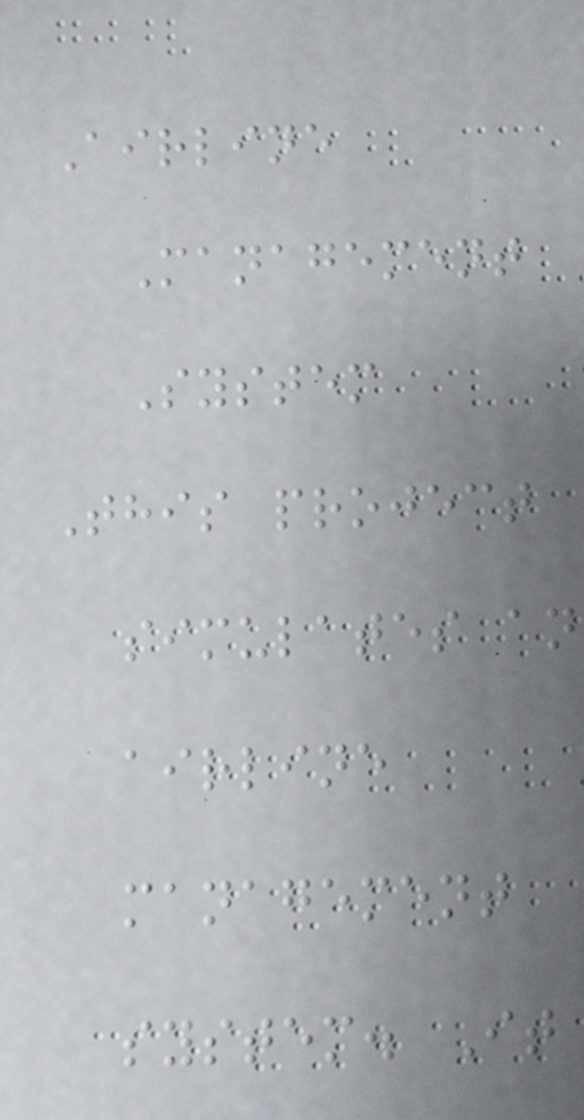Airline
Management
System
This project
simulates an
airline
management
system. It
